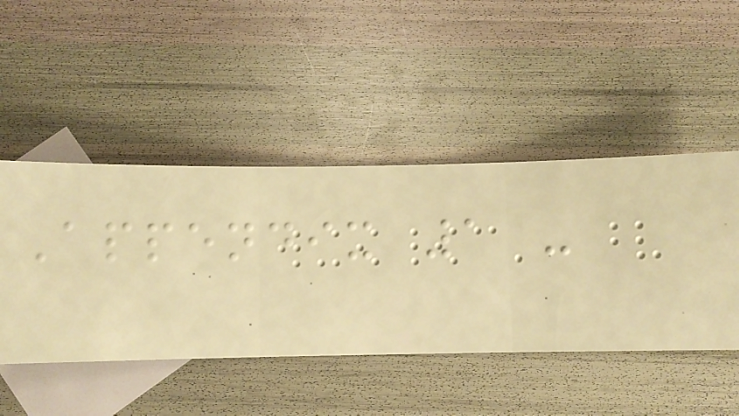Appendix 1 -
